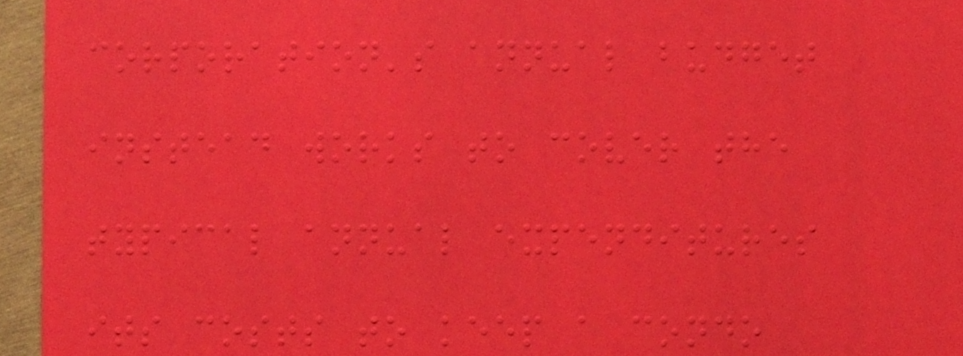corporation's annual budget
instead works to cover the
typical annual expenditures
its costs to keep a condo
